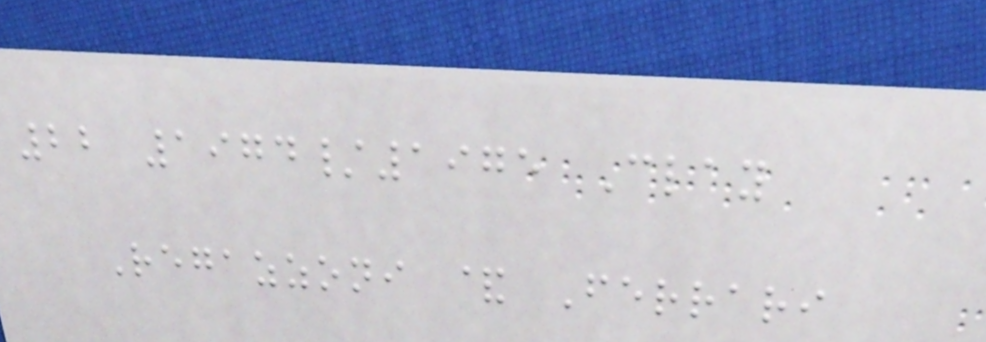22 1974/1975 Clay
Regazzoni & Ferrari
